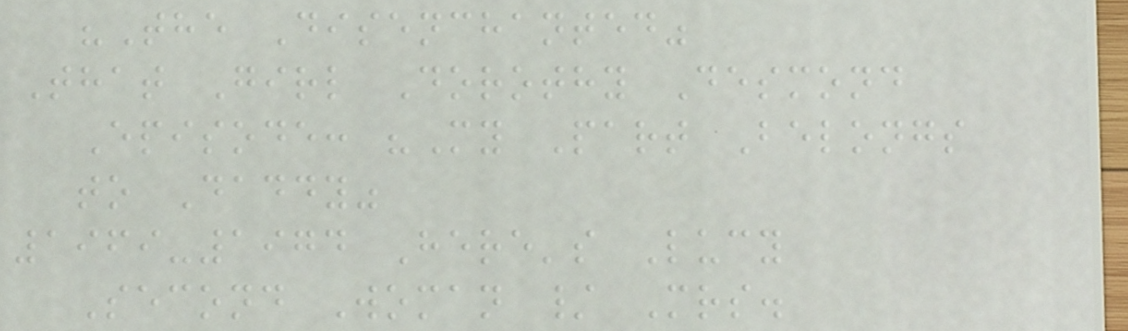"The Disenchanted"
That Girl Dorothy Desmond
Episode: "My Part Belongs
to Daddy"
1969-1974 Here's Lucy
Second Woman / Mrs.
